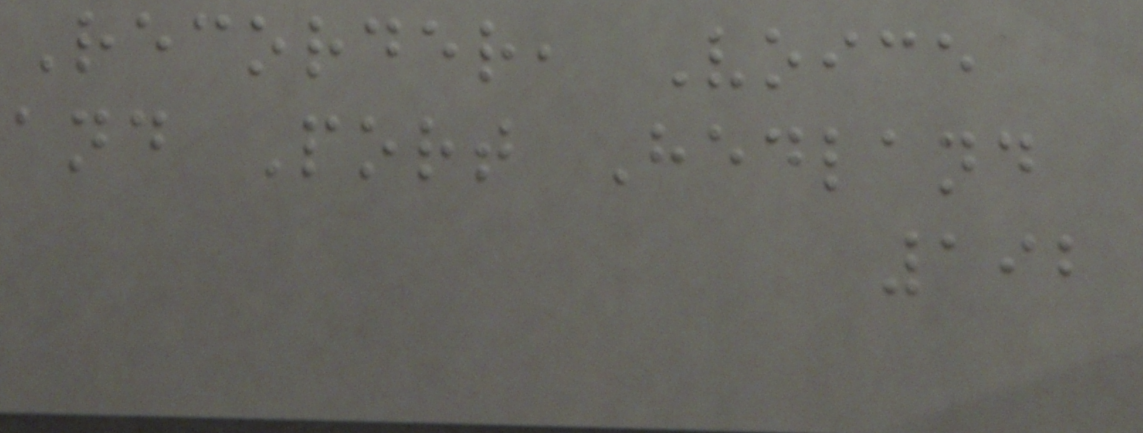Recorder, Voice
and Port Hedland
192
